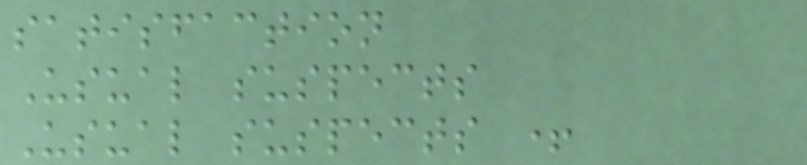satisfaction
Usual suspects
Usual suspects +
